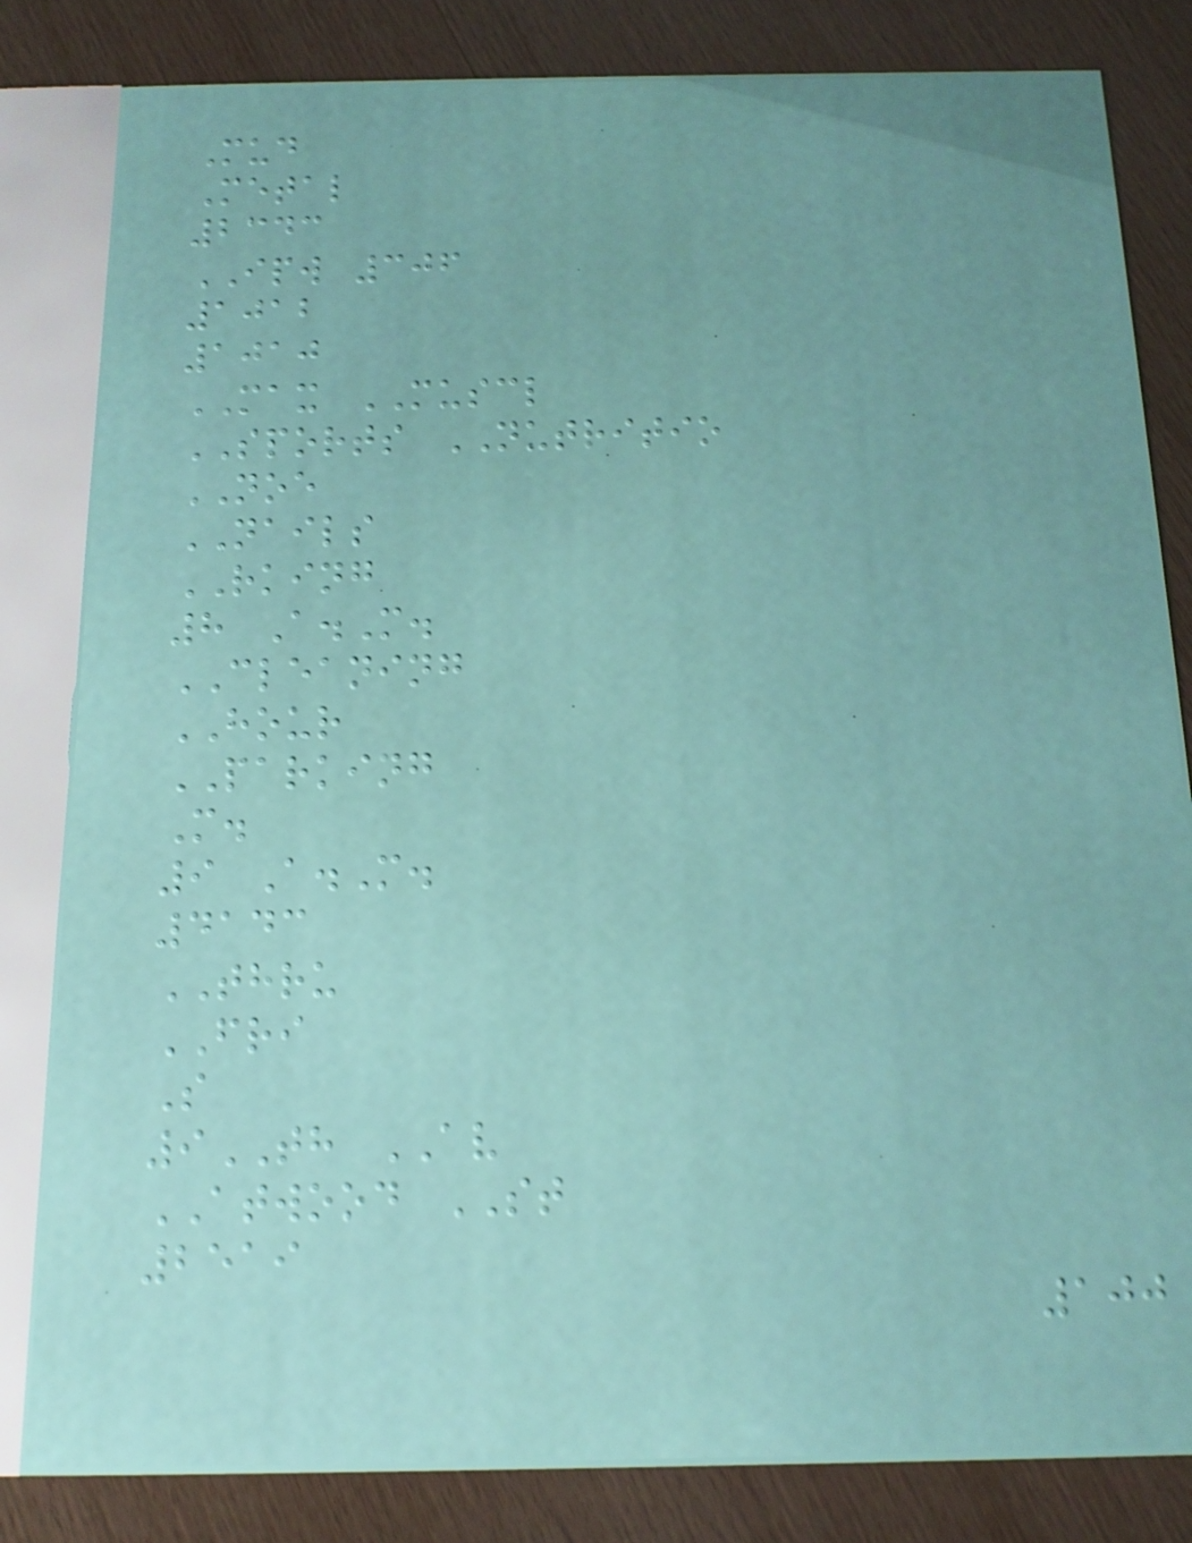Mud
Metal
2343
IPW 306
1012
1010
MAX MUSCL
SPORTS NUTRITIO
NOE
NAILS
RKING
8 A.M.
CLEANING
HOUR
PARKING
M.
9 A.M.
4143
THRU
FRI
S
9TH AV
ATWOOD ST
2519
100
